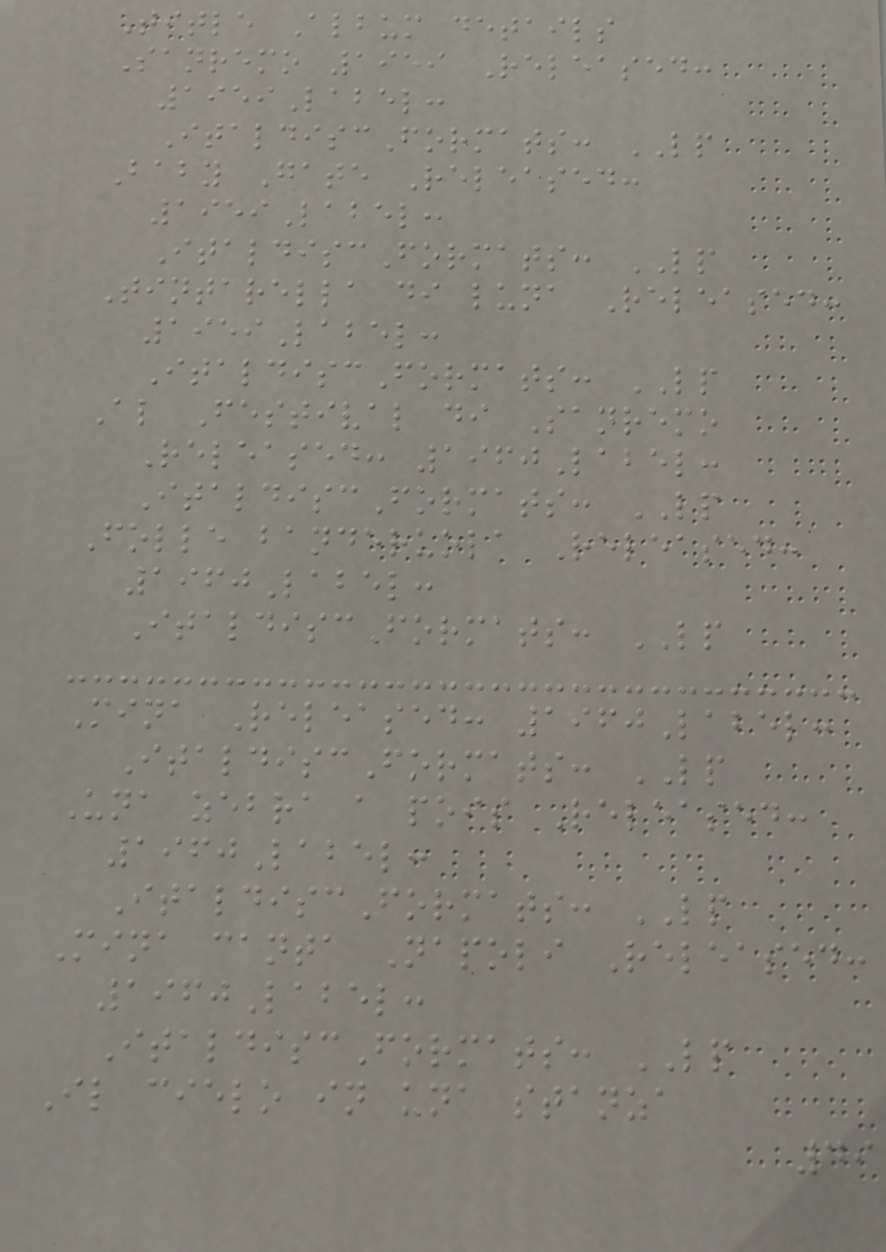Title Album details
Sanremo 1959 Released:
1959Label:
ItaldiscFormats: LP
Baby Gate Released:
1959Label:
ItaldiscFormats: LP
Tintarella di luna Released:
1959Label:
ItaldiscFormats: LP
Al Festival di Sanremo
Released: 1960Label:
ItaldiscFormats: LP
Folle banderuola Released:
1960Label:
ItaldiscFormats: LP
Mina Released: 1960Label:
ItaldiscFormats: LP
Una zebra a pois Released:
1960Label:
ItaldiscFormats: LP
Mina canta Napoli Released:
1960Label:
ItaldiscFormats: LP
Il cielo in una stanza
49
